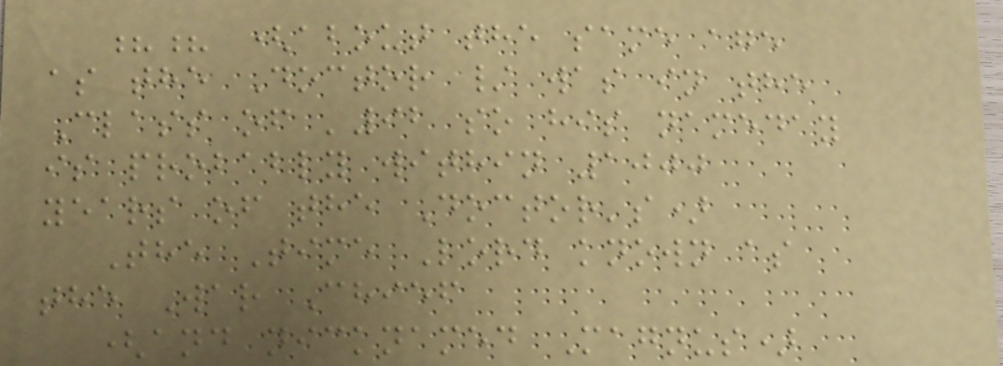?? (about the same age
as the Doctor / was in the
Class of '92 so his nameday
is probably within 1000
years of the Doctor's)
The Time Lord known as
the War Chief
(and nicknamed Magnus)
